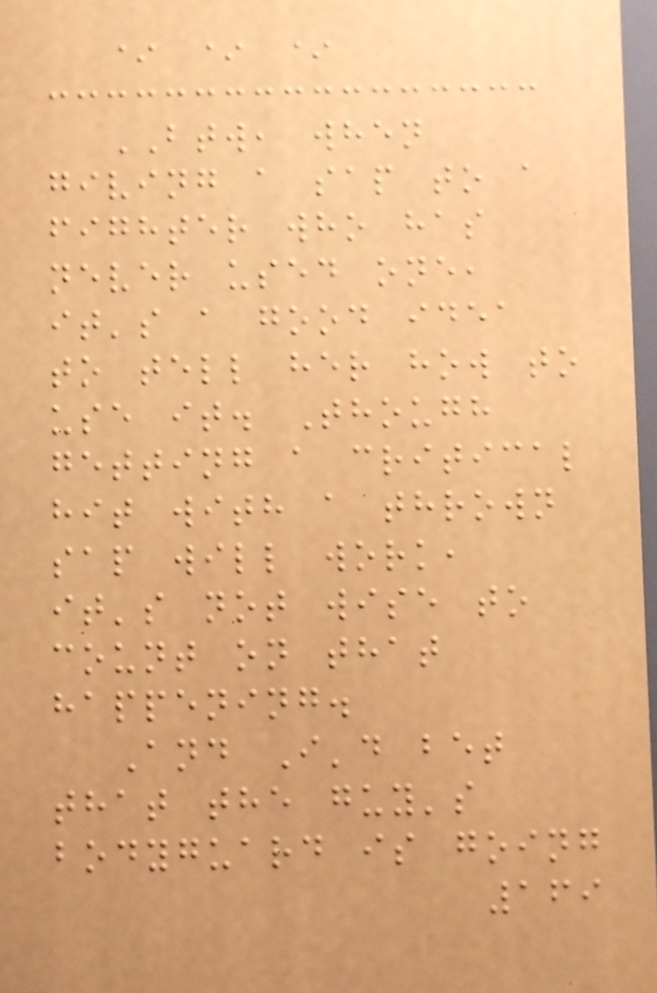* * *
BTW, when
giving a sap to a
fighter who has
never used one,
it's a good idea
to tell her how to
use it. Though
getting a critical
hit with a thrown
sap will work,
it's not wise to
count on that
happening.
And I'd bet
that the guy's
bodyguard is going
169
